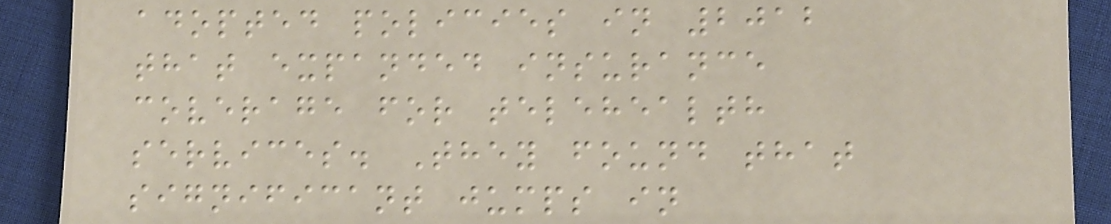adopted policies in 2012
that expanded insurance
coverage for telehealth
services. They found that
significant jumps in
